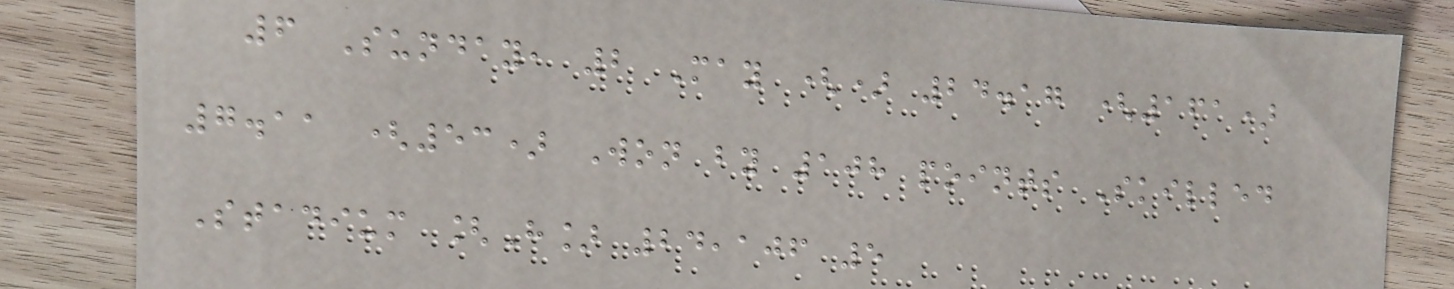6 Sunday, 2 May () 24.17 (161)
7.11 (53) Won by 108 points Skilled
Stadium [H] 24,106 5
